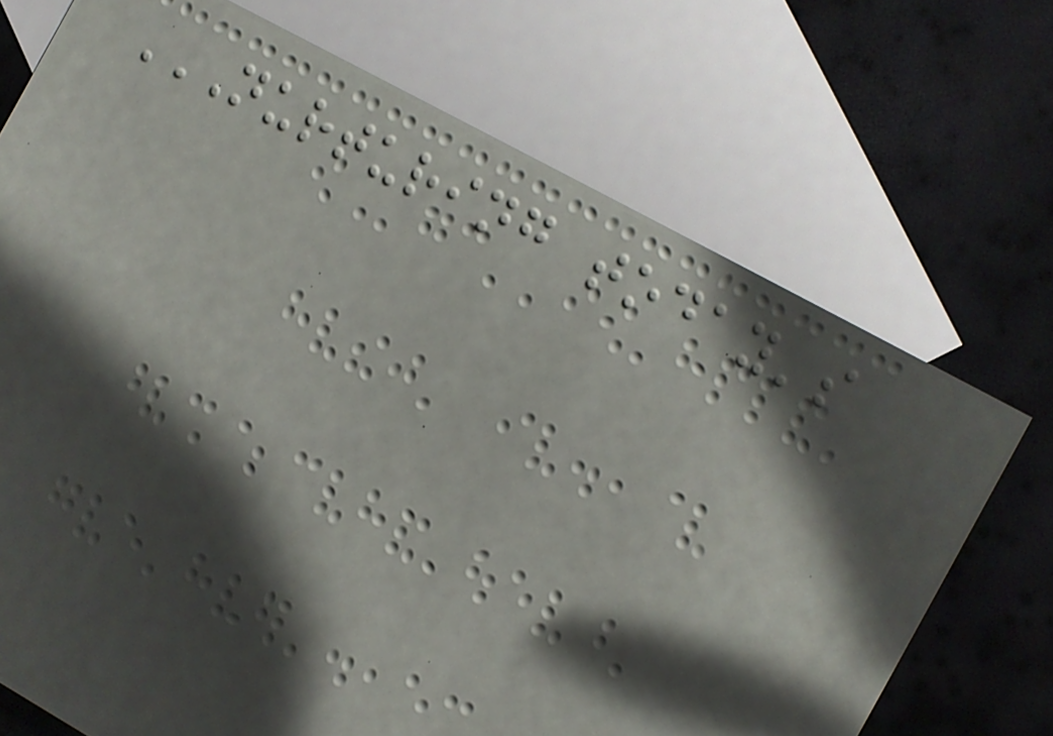NURTURING TODAY'S
